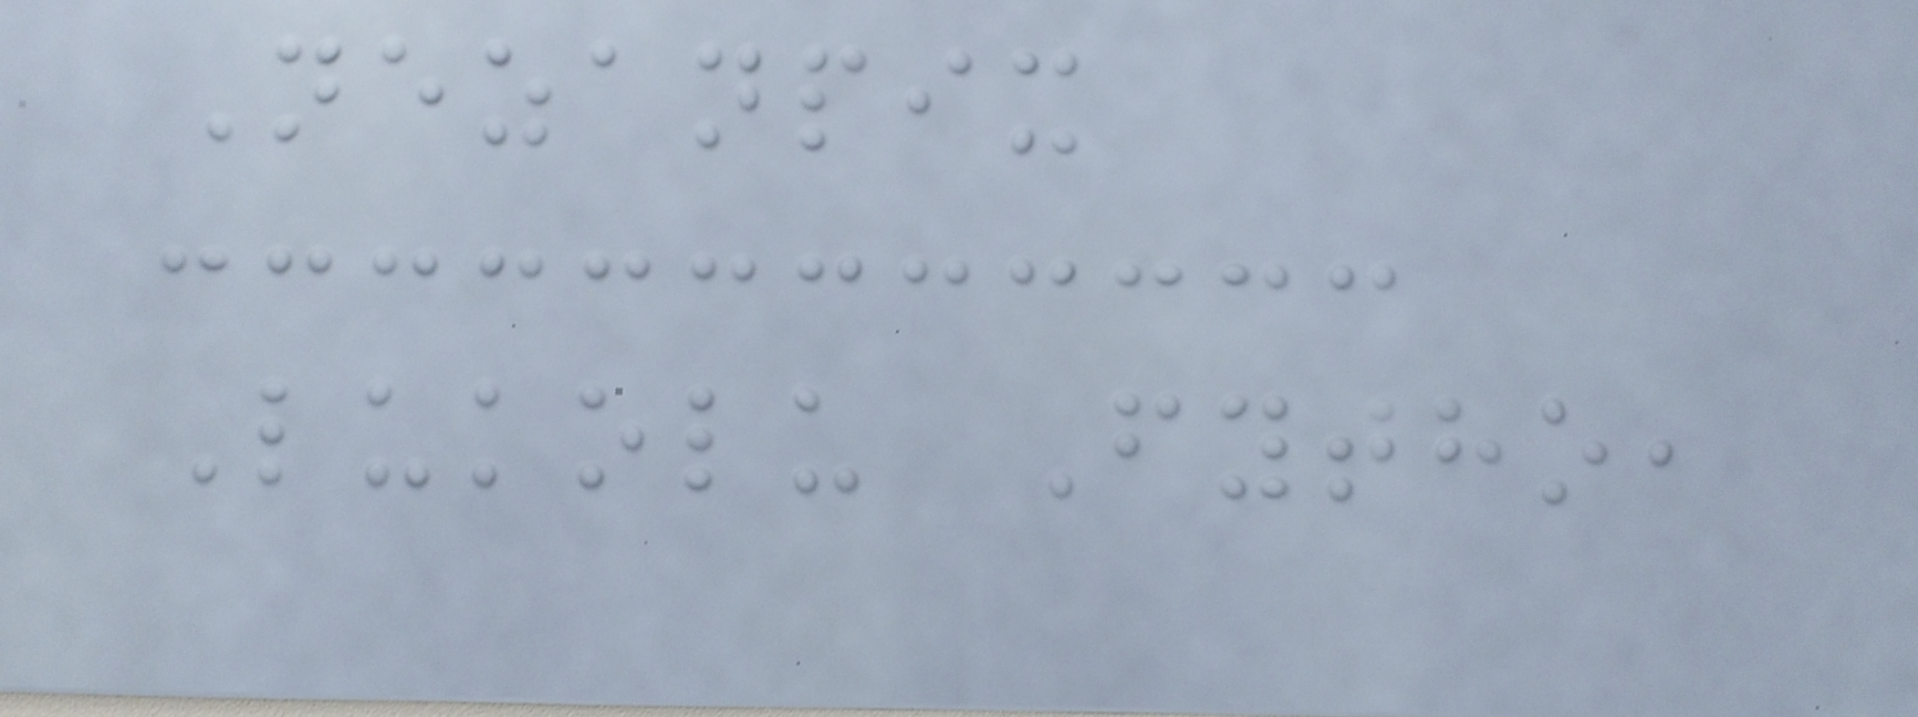Nezanpix
Lukolu Fytho,
